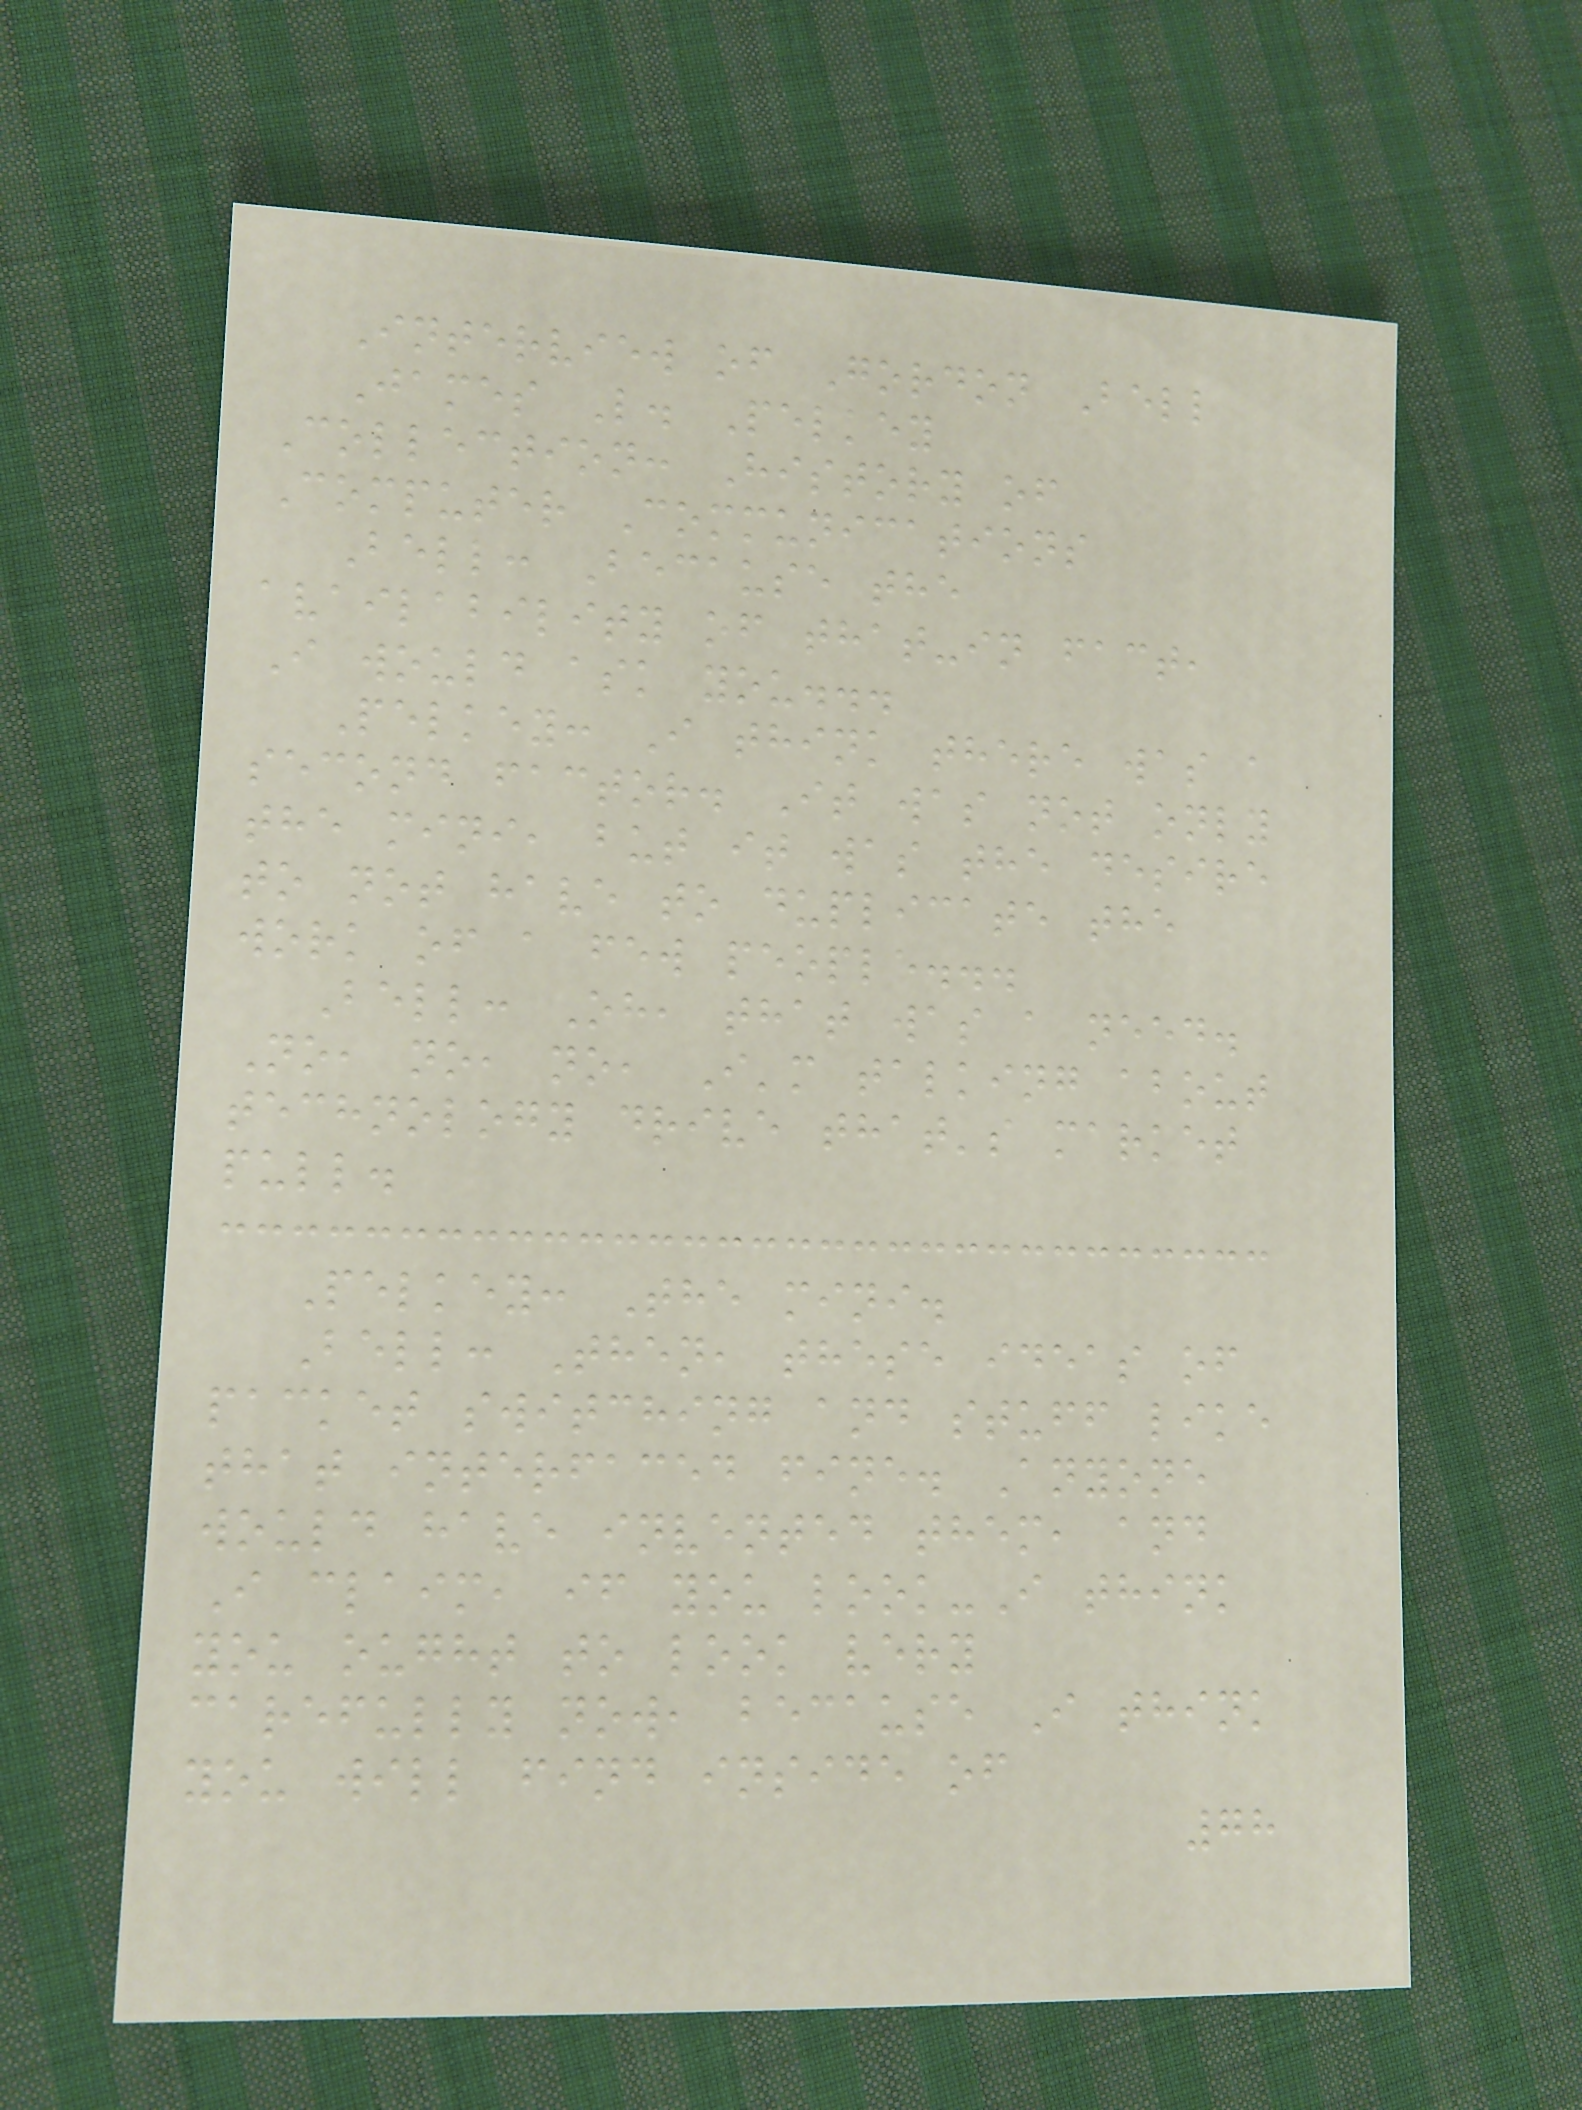Interview of Gordon Bell
James L. Pelkey
Collection: History of
Computer Communications
Bell: Because the
availability of that-in fact,
I would ask you...
Pelkey: I think there was a
second factor. It was not only
the mini, but it was the desire
to not have to duplicate the
work of a few people...
Bell: Oh, that was a need.
No, no, no, I'm talking about
technology drive that's market
pull.
Pelkey: The mini.
Bell: Then, these ideas of
packet switching and stuff like
that interfaced fine. Anyone
would have invented them, and
I claim, if you look-I think
you ought to look very
carefully now, because I think
you will find inside of
78
